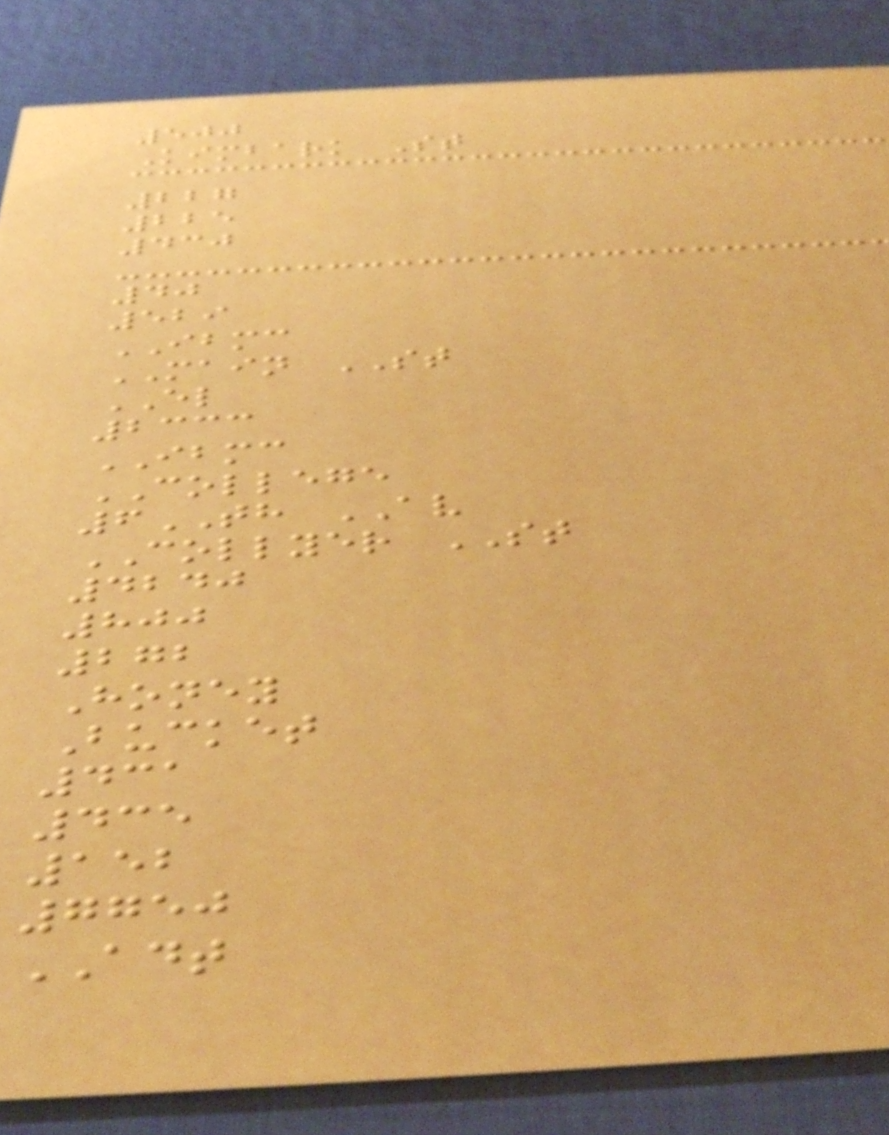500
Kimbark St
227
225
430
40
529
IBMC
MAIN ST
EL
2333
IBMC
COLLEGE
6TH AV
COLLYER ST
4240
800
272
Honey
Bucket
431
435
152
7750
ADT
